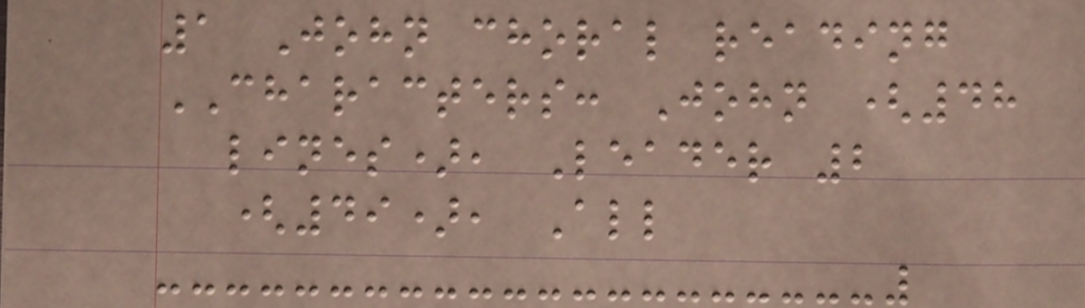1 John choral reading
CHARACTERS: John (48
lines), Leader 2
(49), All
